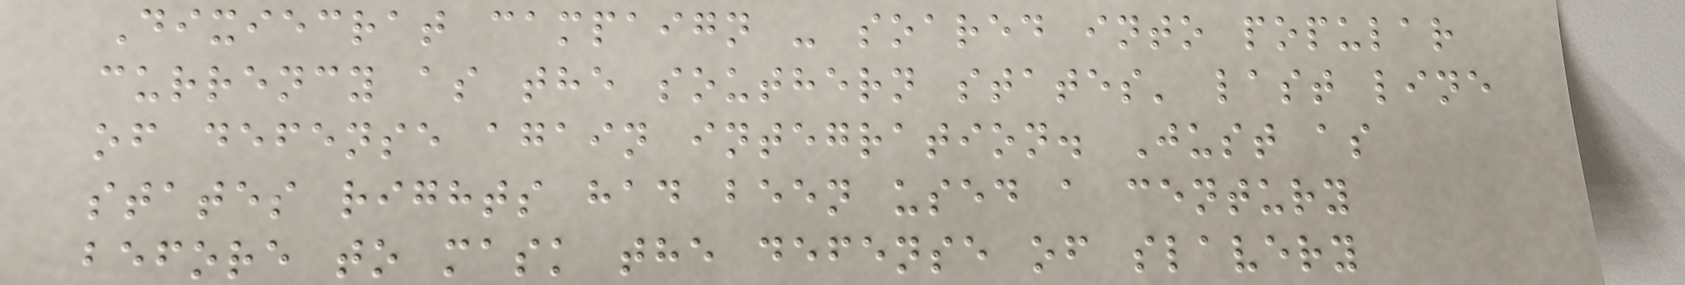Dixiecrat campaign - soared into popular
currency as the southern states' last line
of defense again integration. Just as
states rights had been used a century
before to mask the defense of slavery
